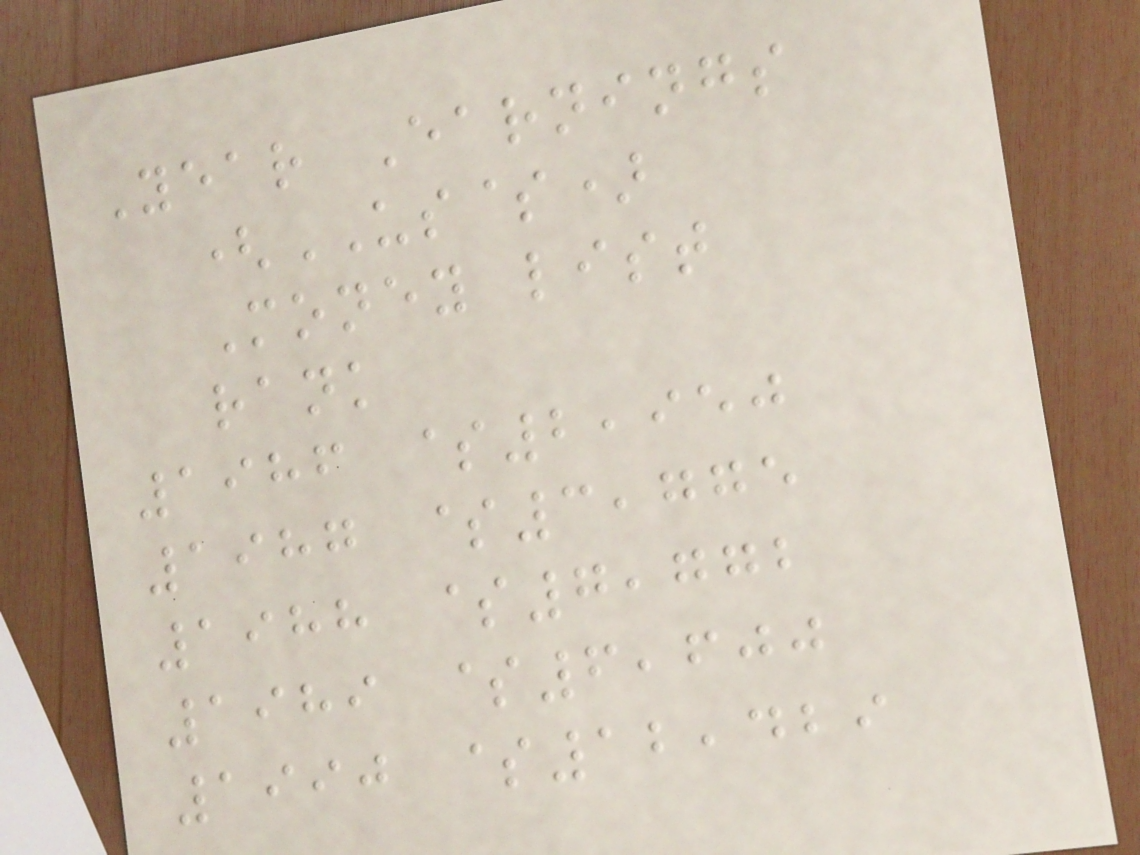Year Earnings
(US$)
Money list
rank
1986 $2,950
1987 $3,775
1988 $7,772
1989 $6,600
1990 $12,429
